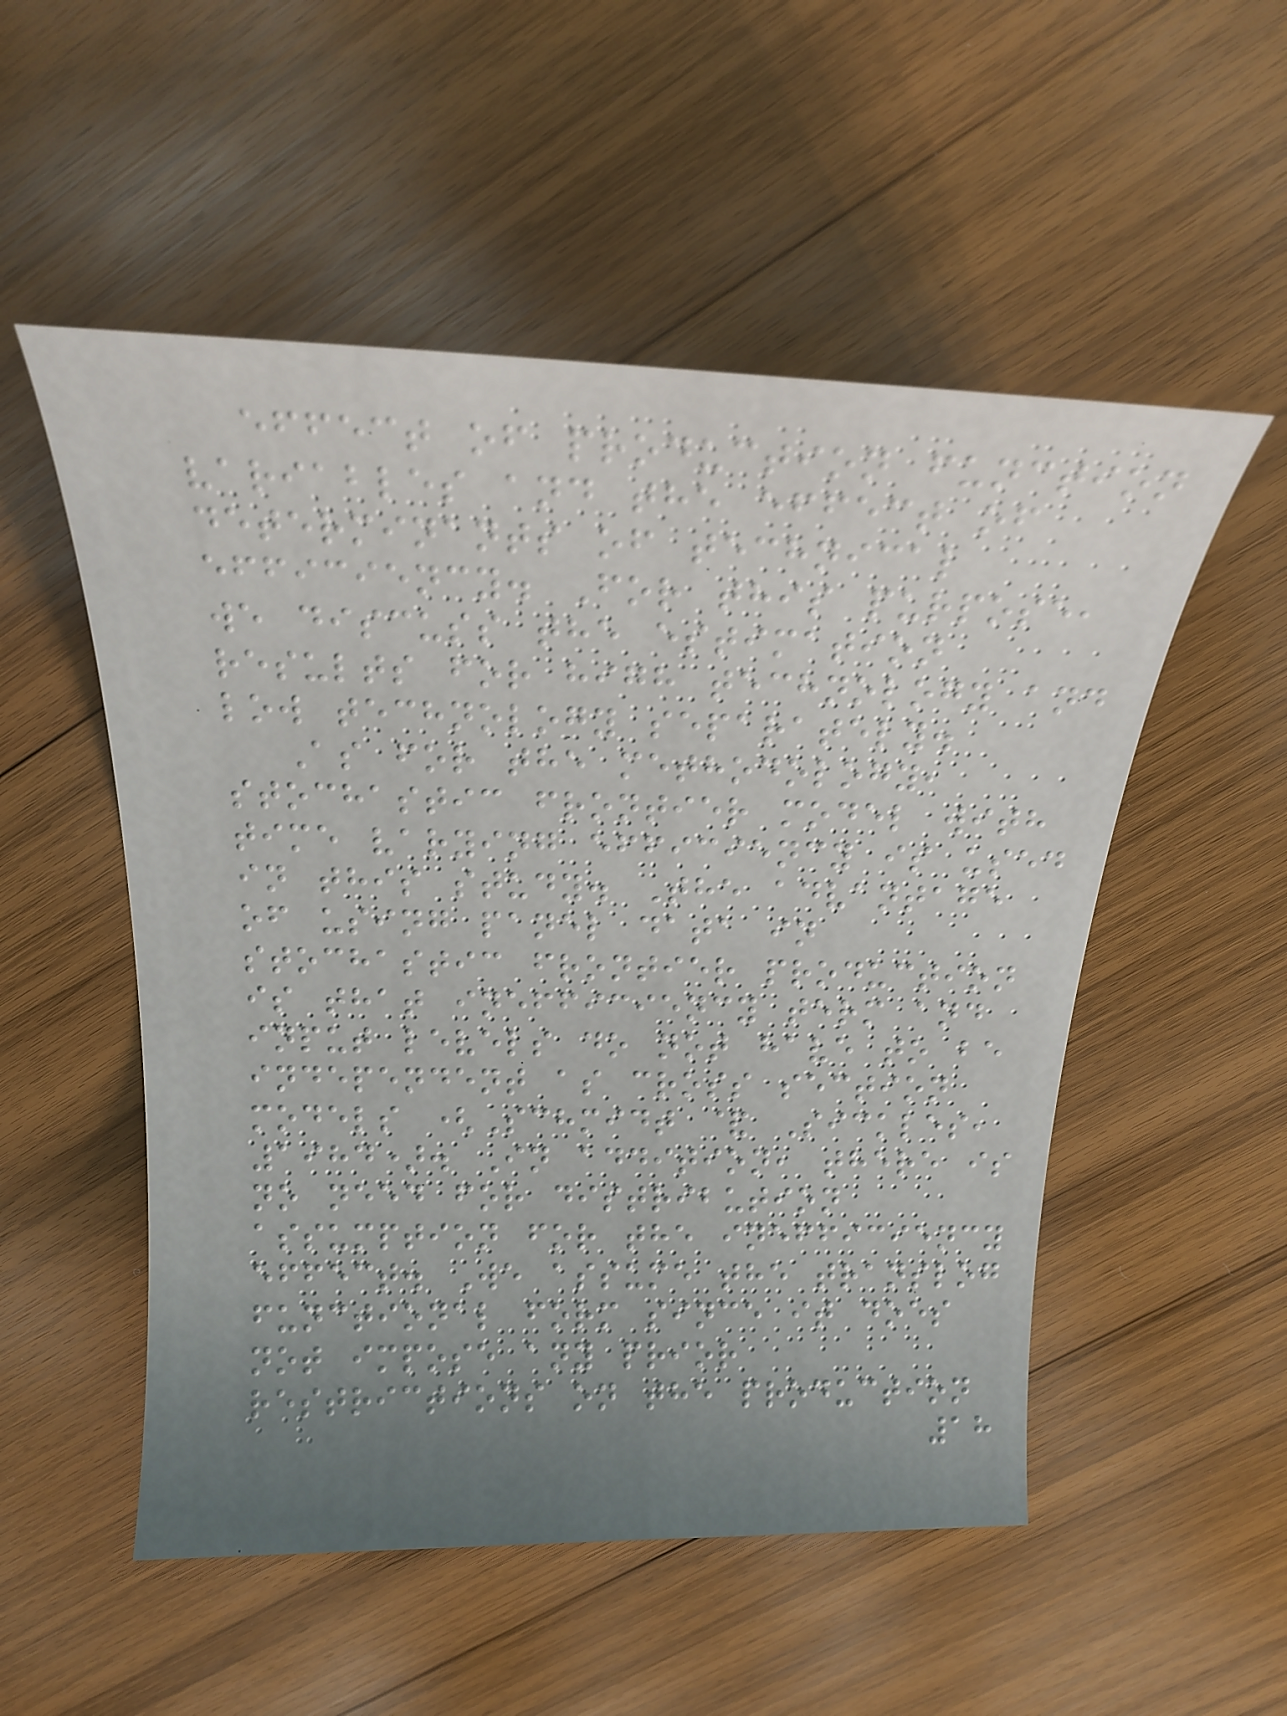effect of production function
variables and the effect of
determinants of technical
efficiency. For this purpose,
we discuss the estimation
results for high technology and
low technology separately.
As for the methodology,
stochastic frontier model with
time varying efficiency is used
in this study. The advantage
of using panel data in
stochastic frontier production
is that inefficiency term and
input levels do not have to be
independent as cross section
models (Schmidt & Sickles,
1984). In addition, there is
no need for distribution
assumption for the inefficiency
effect. We assume the translog
functional form since it does
not impose any prior
restrictions on the production
18
